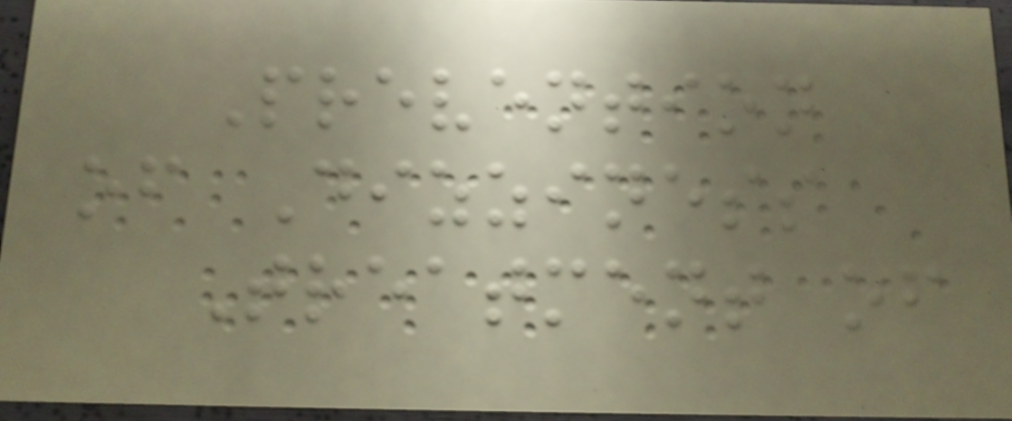Prevention
of Dizziness
Treatment of
